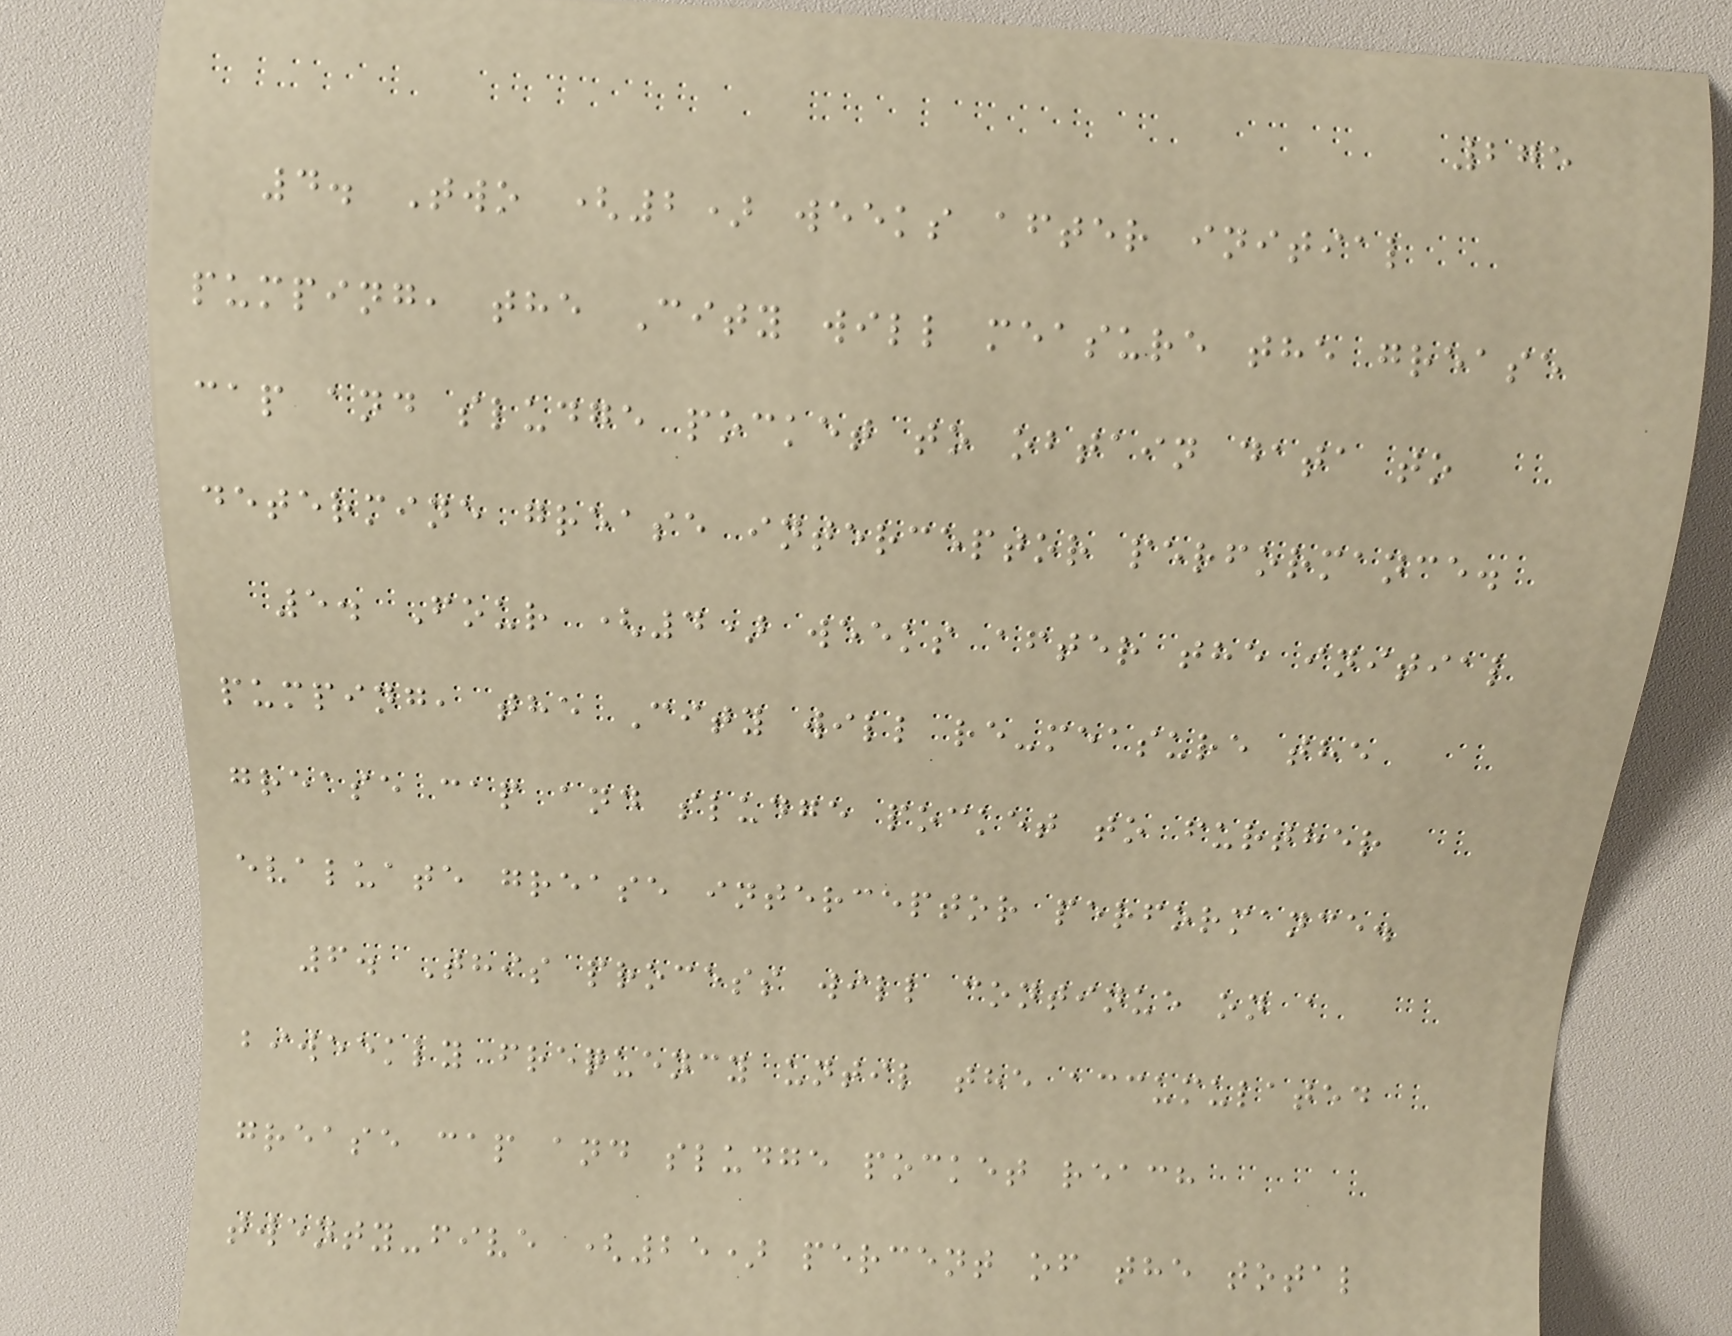275
4. Two (2) weeks after initial
pumping, the City will measure the grease
cap and sludge pocket to obtain data to
determine grease interceptor performance.
5. Four (4) weeks after the initial
pumping, the City will re-measure the
grease cap and sludge pocket to further
evaluate grease interceptor performance.
6. This process will continue on a
biweekly frequency until the accumulated
grease cap and sludge pocket reach
twenty-five (25) percent of the total
